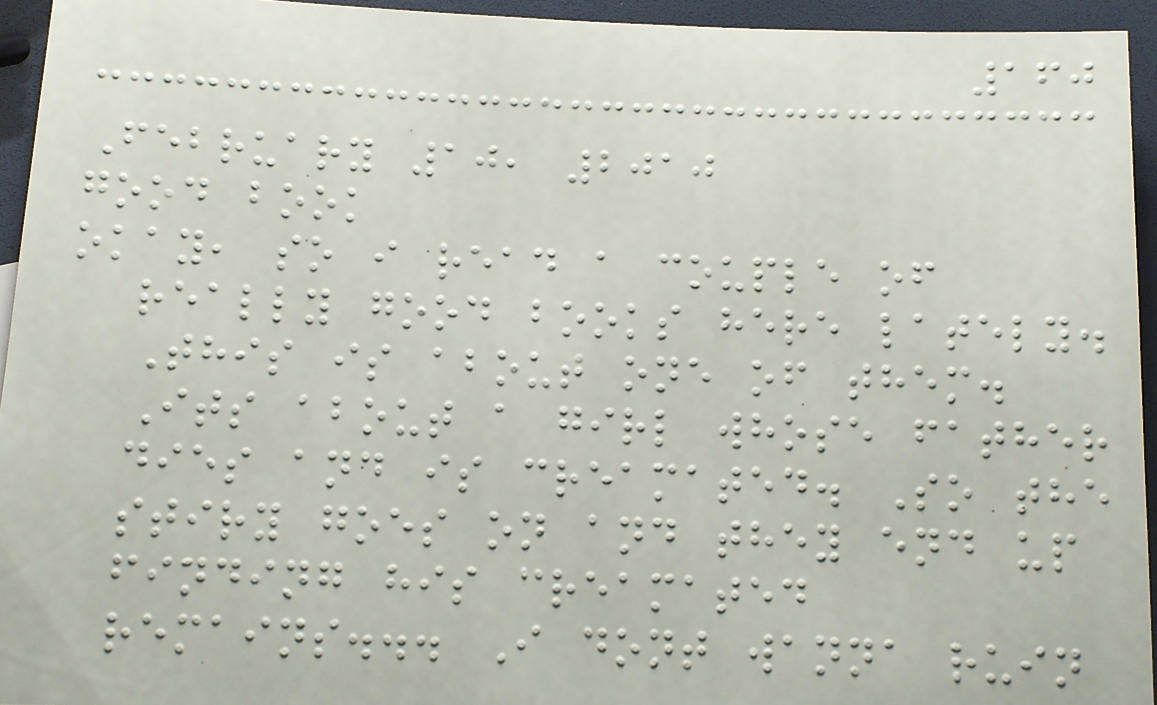160
February 10, 2010
good book
okay, so i read a couple of
really good books here lately.
This is about one of them.
Its about a girl whose father
dies and is creamated. So the
stiry goes on and they end up
finding his creamated
remains... I dont wanna ruin
